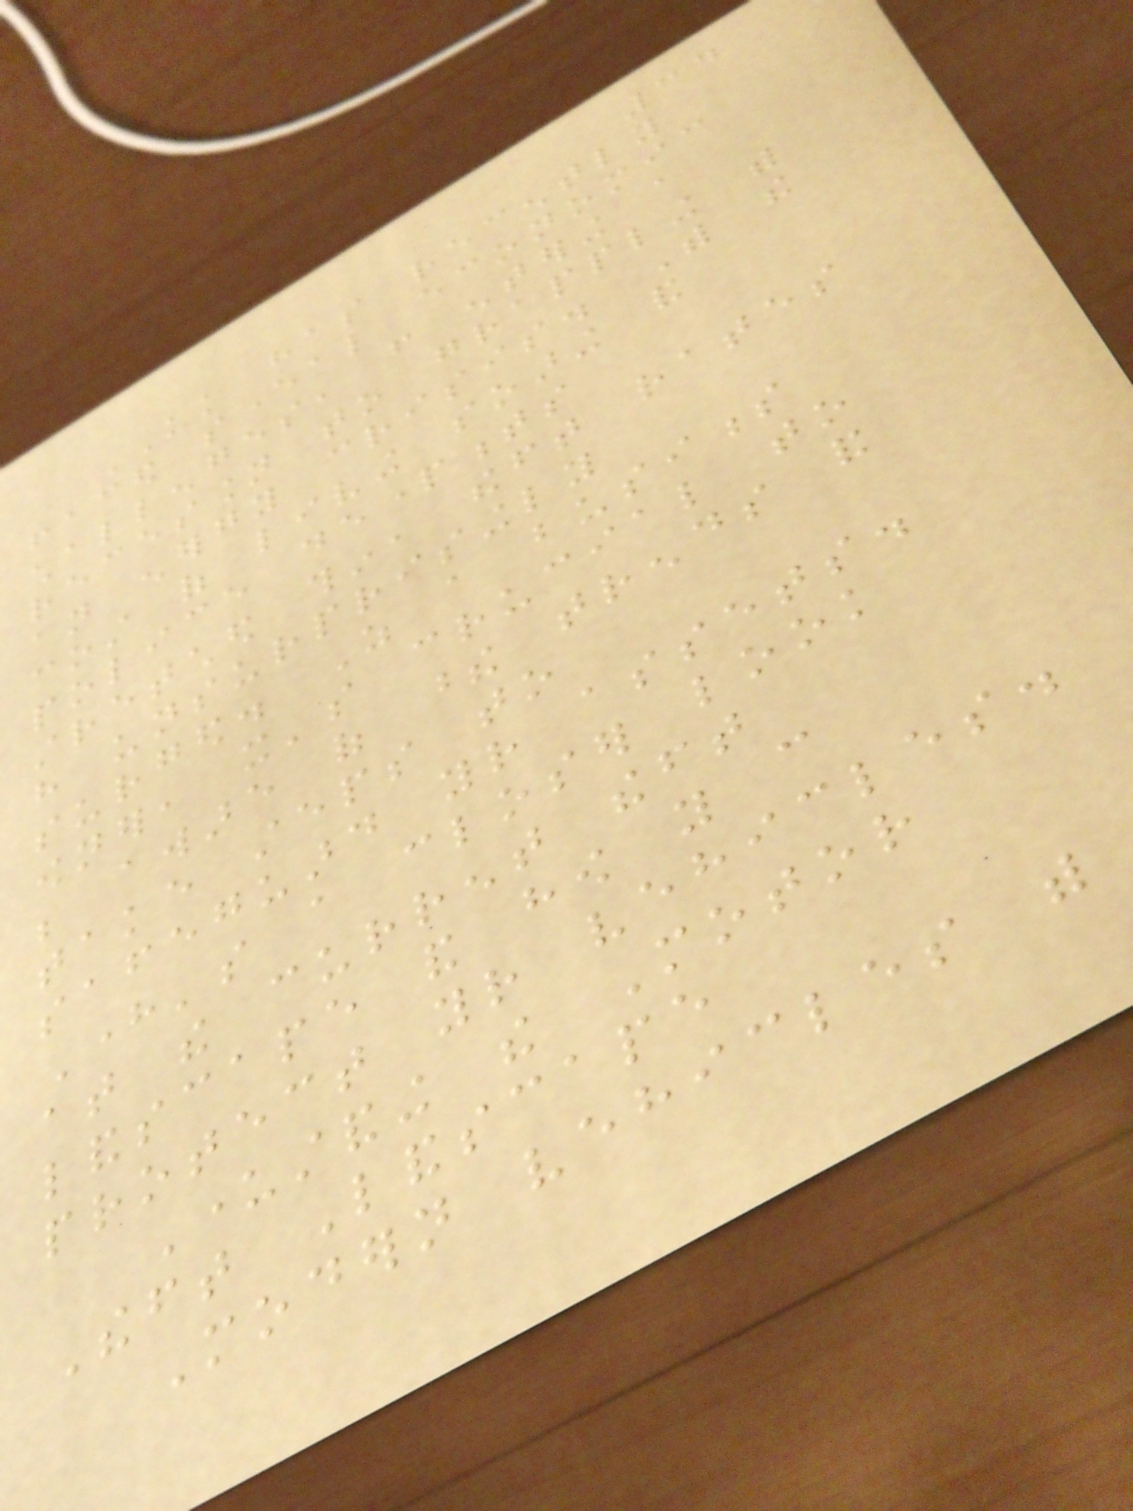34
UK has recently
faced several economic
challenges, from entering a
recession to grappling with
an energy crisis. With the
cost of living soaring and
police departments
stretched thin, theft rates
have unsurprisingly
surged. As a business
owner, it's crucial to
be aware of these trends and
take steps to
safeguard your assets.
Here's a closer look
at the current theft
landscape and how you can
protect your vehicles.
Understanding the Motor
Theft Landscape
Modern vehicles with
